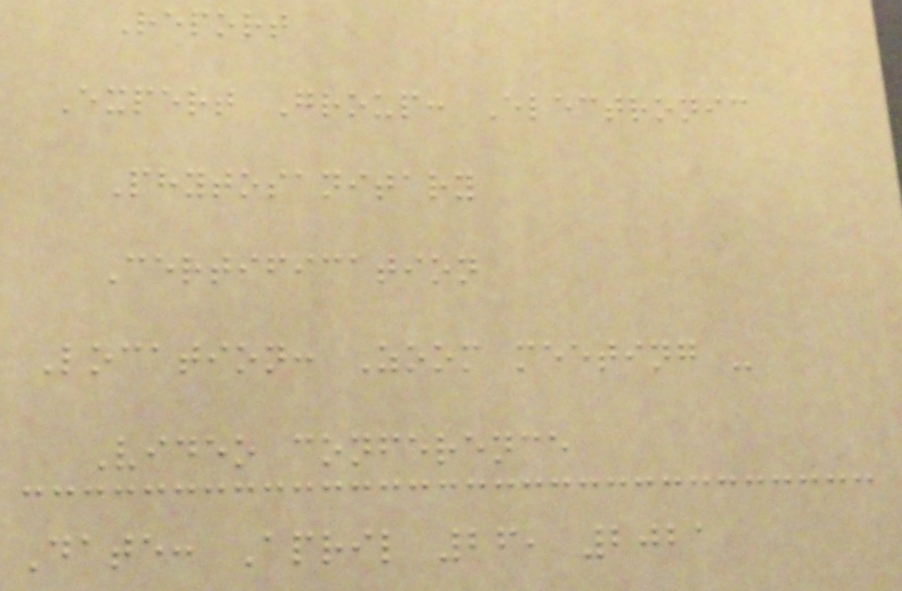Report
Expert Group: Electronic
Phytosanitary
Certification
Location: Zoom meeting -
Video conference
Date: April 26, 2021
